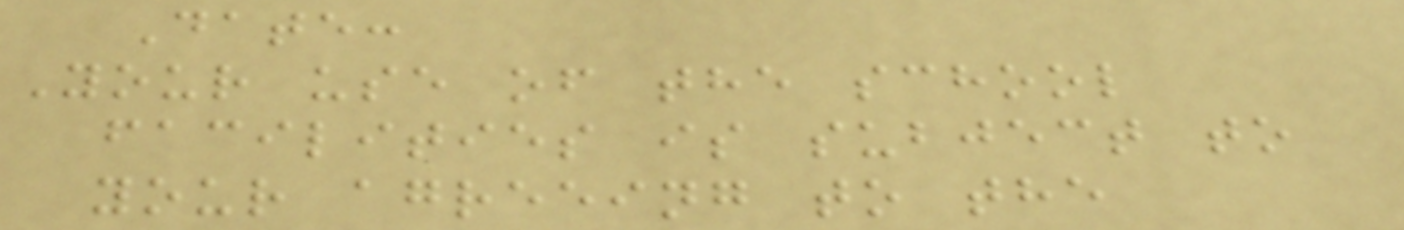Date:
Your use of the school
facilities is subject to
your agreeing to the
